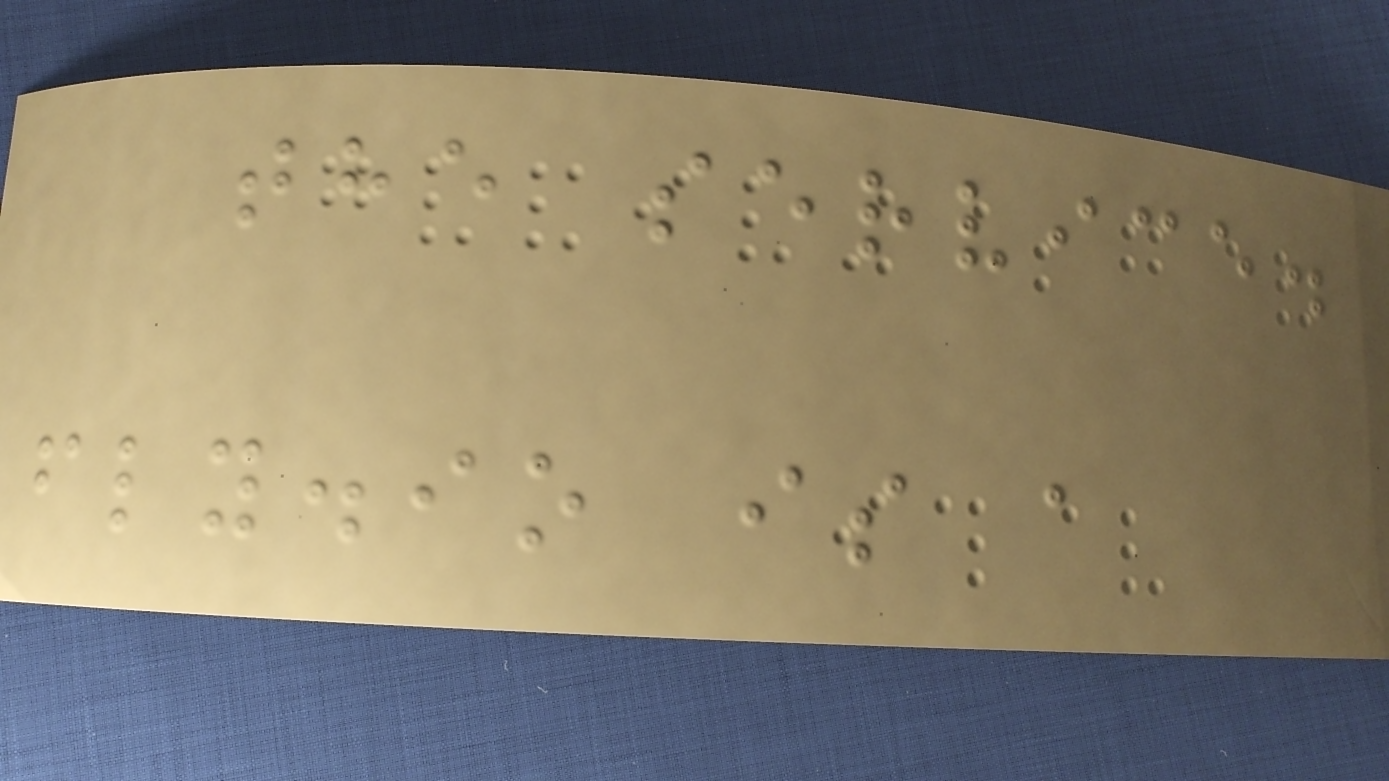the service.
fly.io is a
